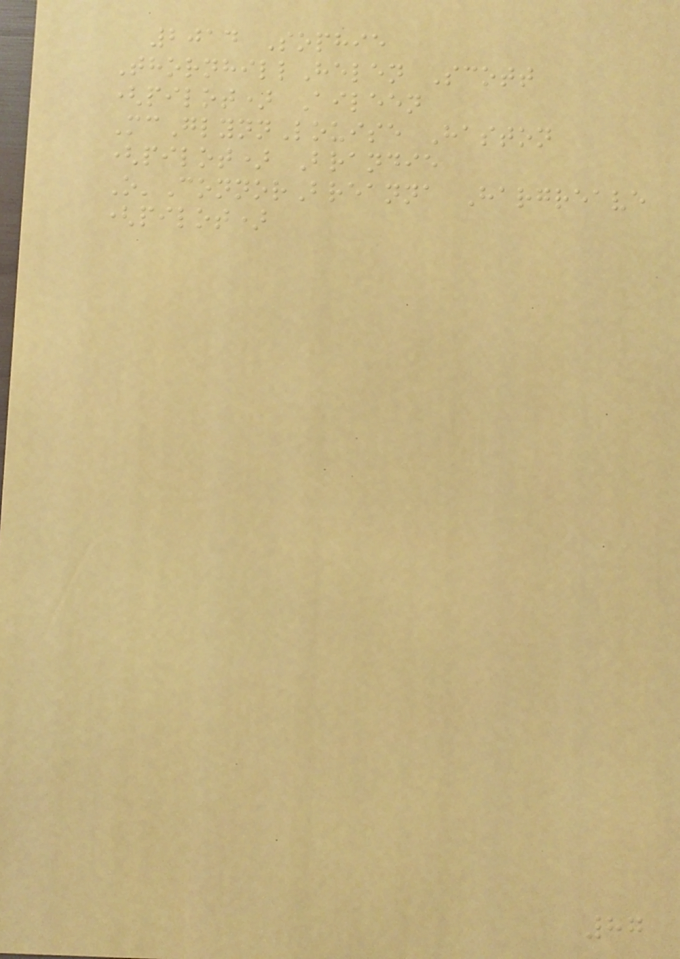2014 Sophie
ThornhillHelen Scott
(pilot) Aileen
McGlynnLouise Haston
(pilot) Brandie
O'ConnorBreanna Hargreave
(pilot)
87
